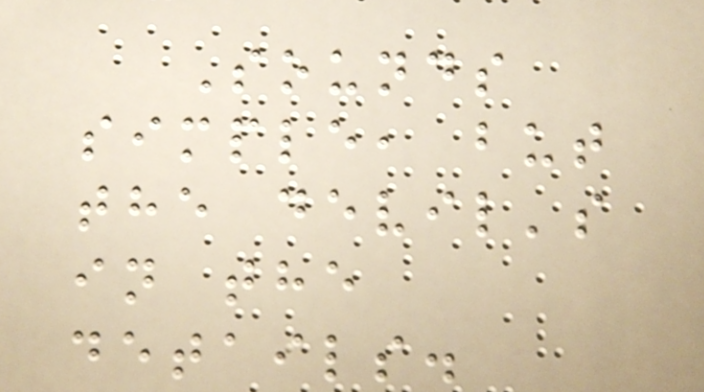Sounds
simple, but
the devil's
in the
details.
